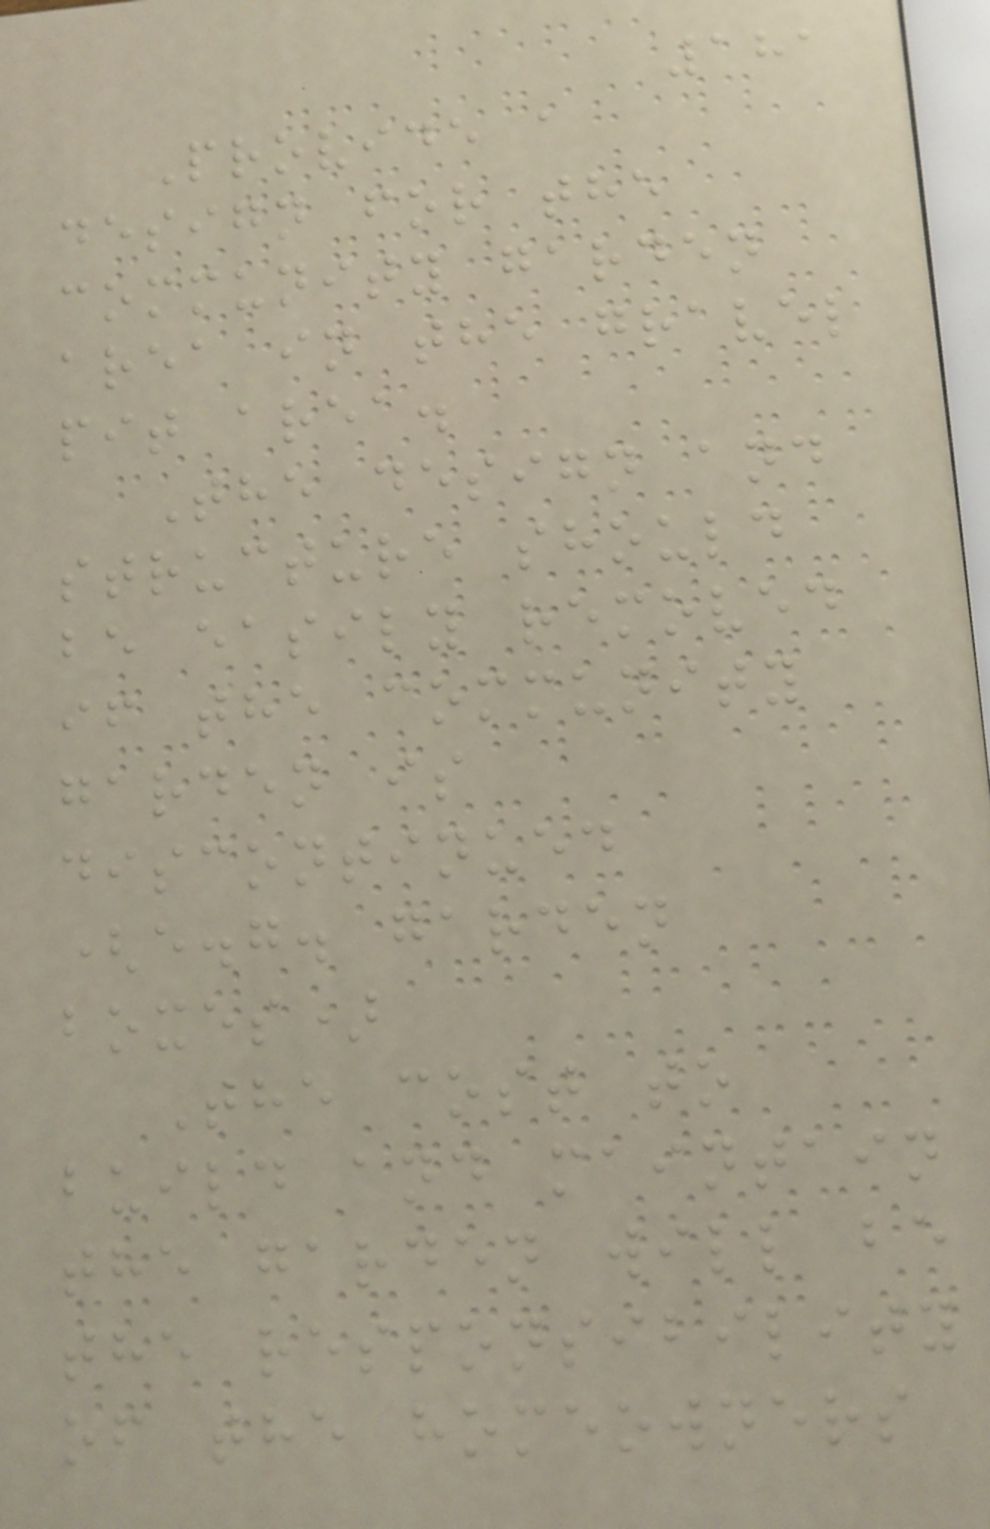181
Provide a
design for the
community garden
area in the gravel
pit area.
The design and
structure should
be easily removed
if the community
garden is
discontinued
(e.g. garden
boxes)
The cost to
build and maintain
the garden will be
the responsibility
of the homeowners
